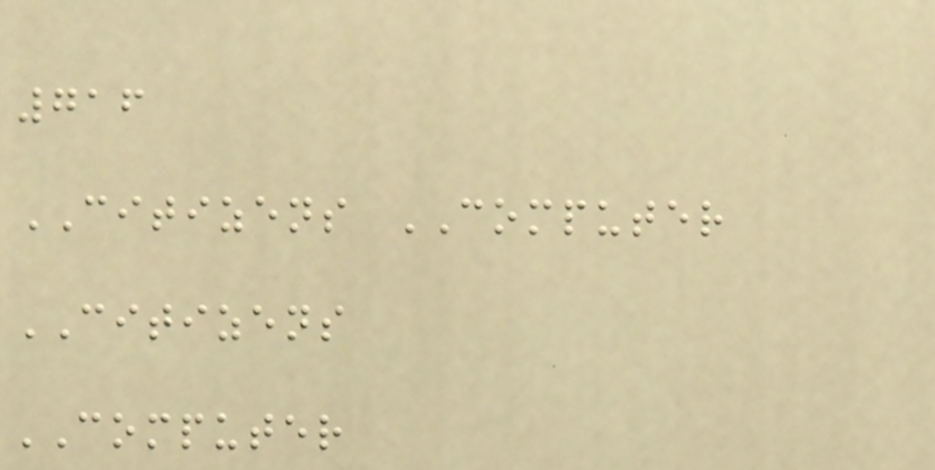716
CITIZENS COMPUTER
CITIZENS
COMPUTER
